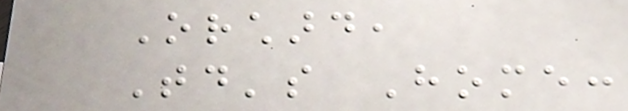Orchard,
Today's Home:
